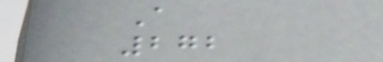A
272
